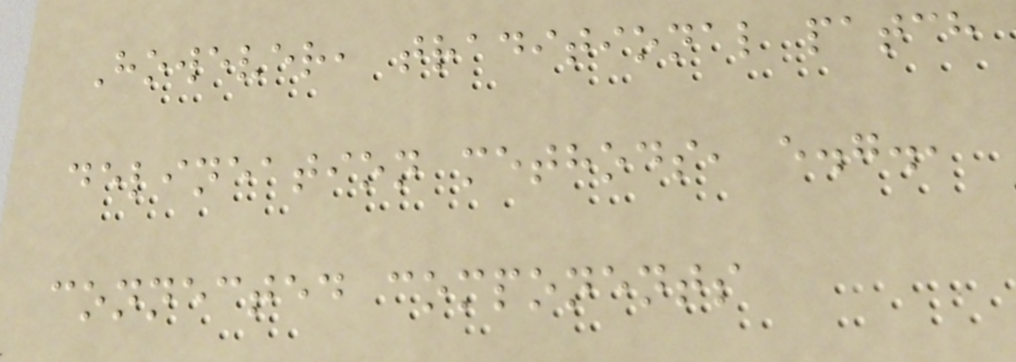However, traditional patch
delineation methods, e.g.,
connected components
